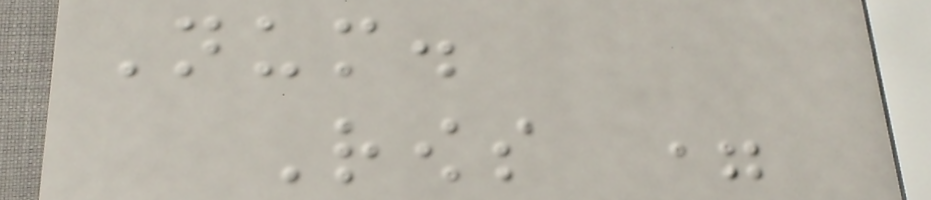Num.
Rows =
